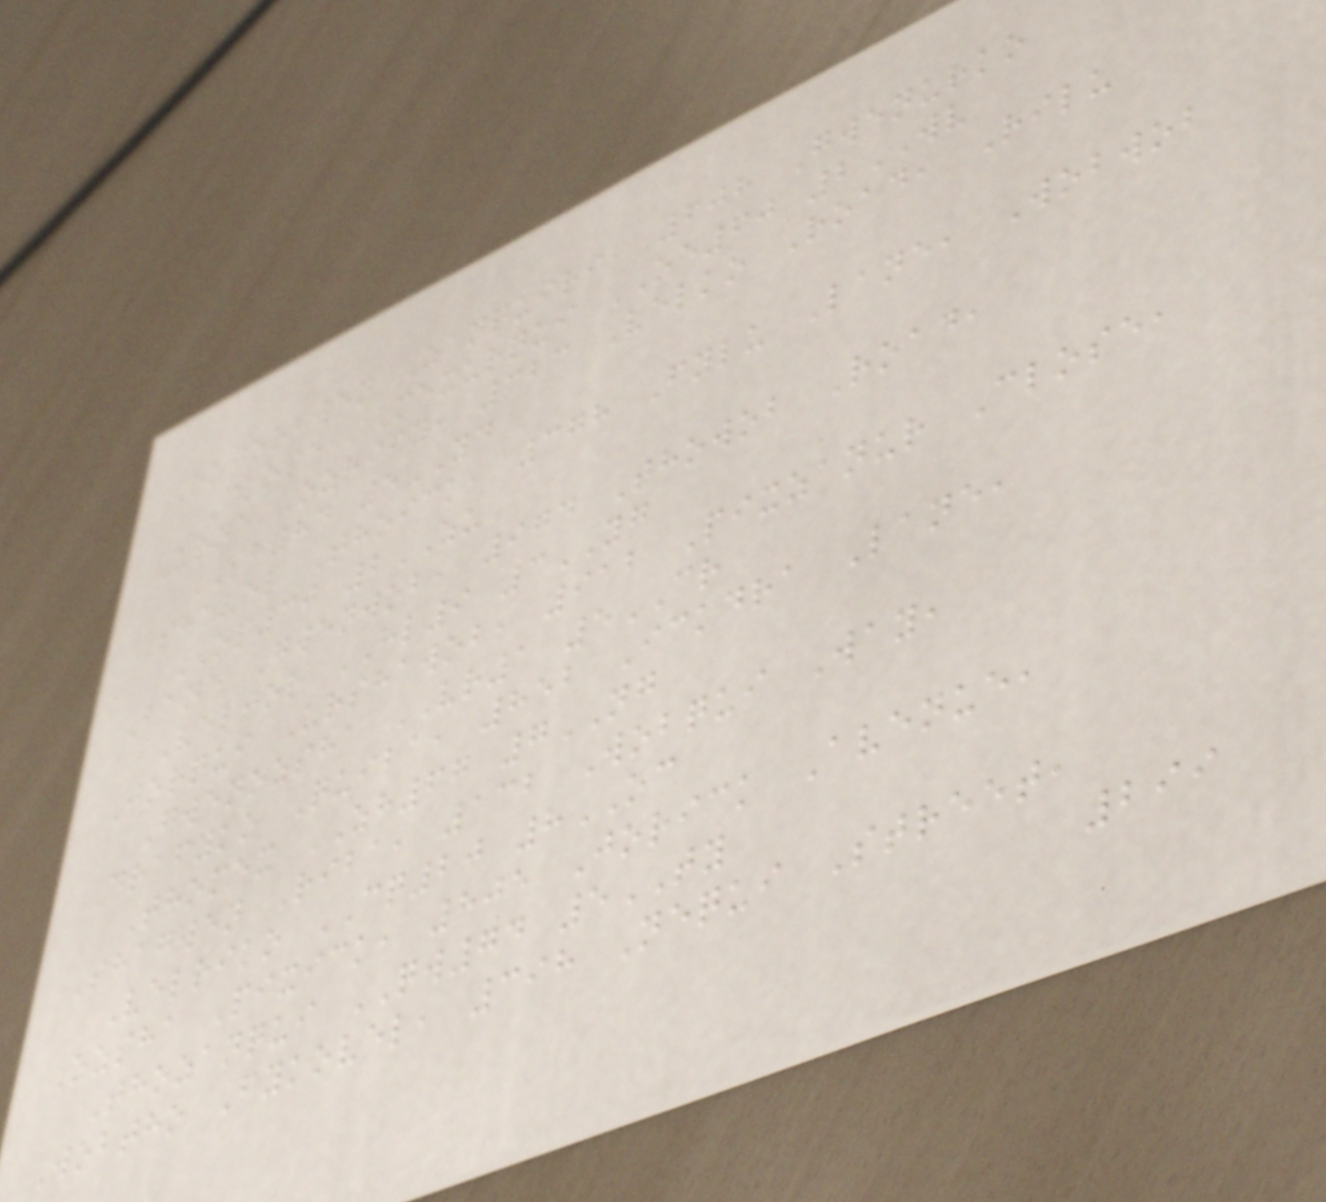Ozjorgwen Zanquiri, 608 Gwenurko
Close, Mexurqui OE60 2WV
Urne Ozrify, 323 Velko Road, Rilu
SH84 5YD
Shavel Thoick, 378 Fylu Lane, Wobwob
OP30 2ZU
Bane Gwenwob, 974 Thowob Road,
Veljor HL9 3YG
Jorqui Urshawob, 912 Pixzanur Close,
Gwenozsha VR1 5CR
Drafyko Quiba, 852 Ickdra Lane,
Thomex ZH67 7NG
Shagwen Riba, 132 Wobqui Way,
Velriko CQ20 8OC
Ozsha Pixick, 805 Jorick Avenue,
Thozanqui QW74 5TY
Wobtho Fykovel, 398 Nequi Street,
299
